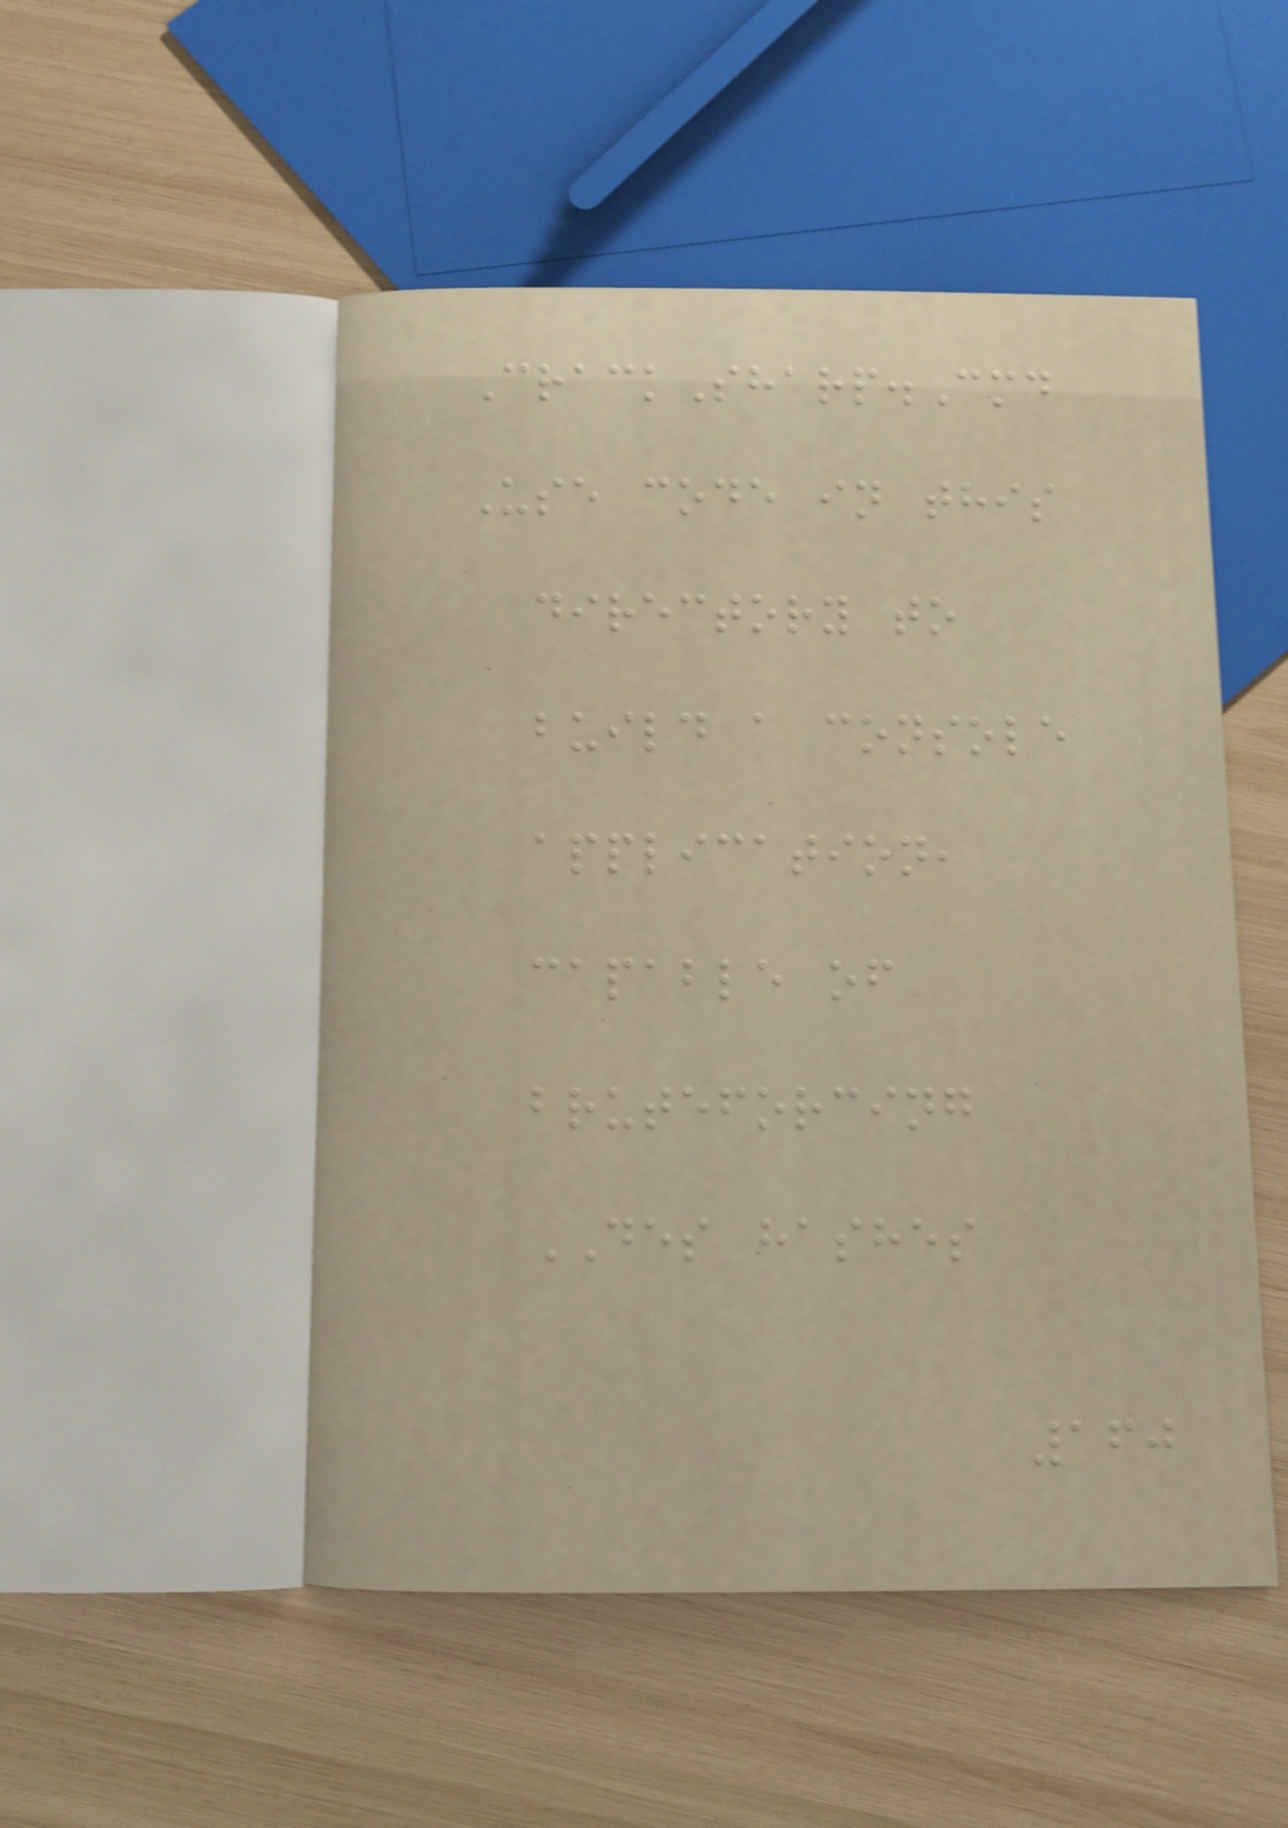CrackSharp.Cmd
Use code in this
directory to
build a console
application,
capable of
bruteforcing
DES hashes
160
